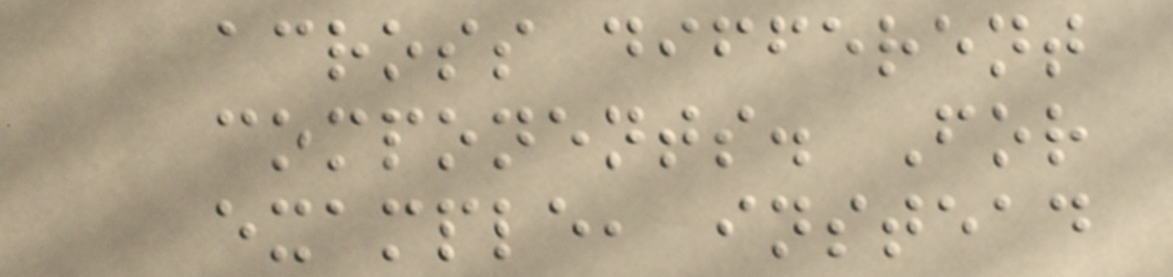across different
components. For
example, instead
